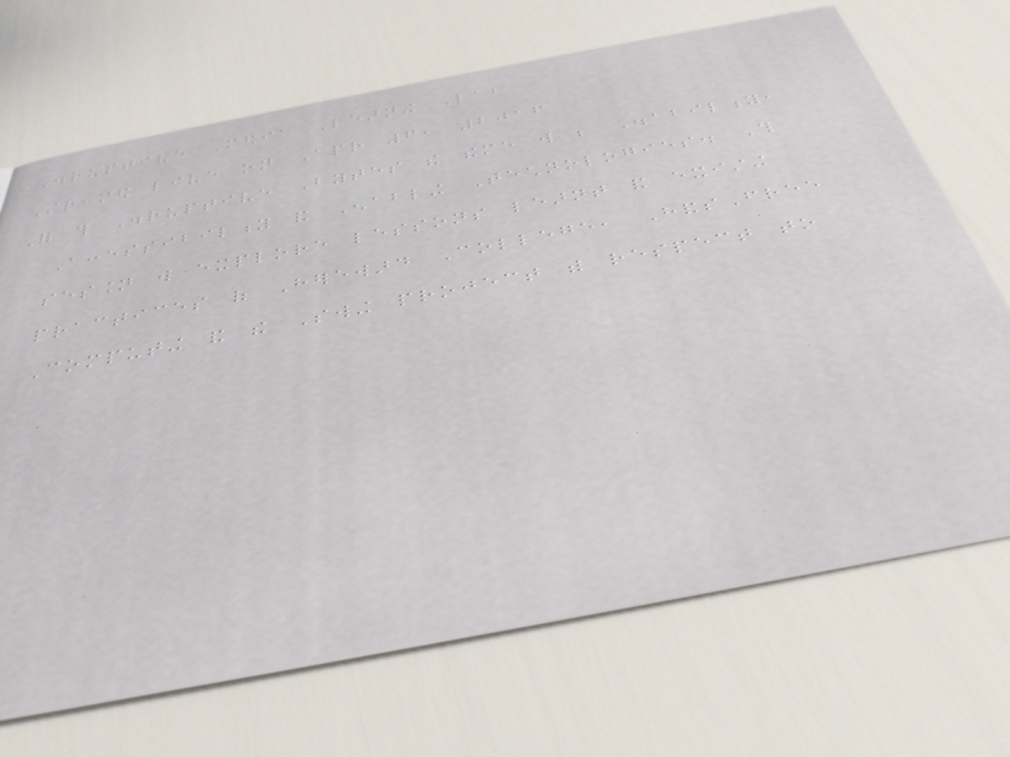Disruptive Media Learning Lab
Streamed live on Apr 6, 2016
For this Disruptive Bytes the theme will be Disability,
Accessibility and Enabling Technologies. This
session will explore lessons learnt and existing
practices of Hereward College, HandsFree
Computing and the Swing project with respect to
